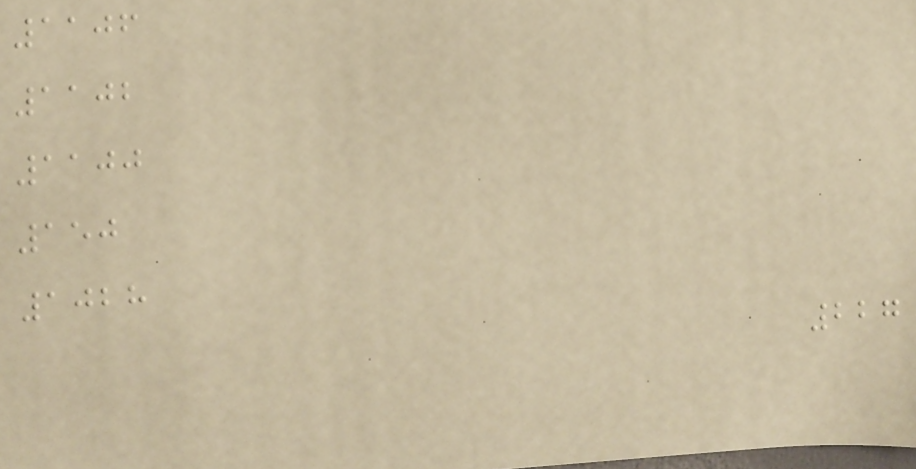1106
1102
1100
150
1028
227
